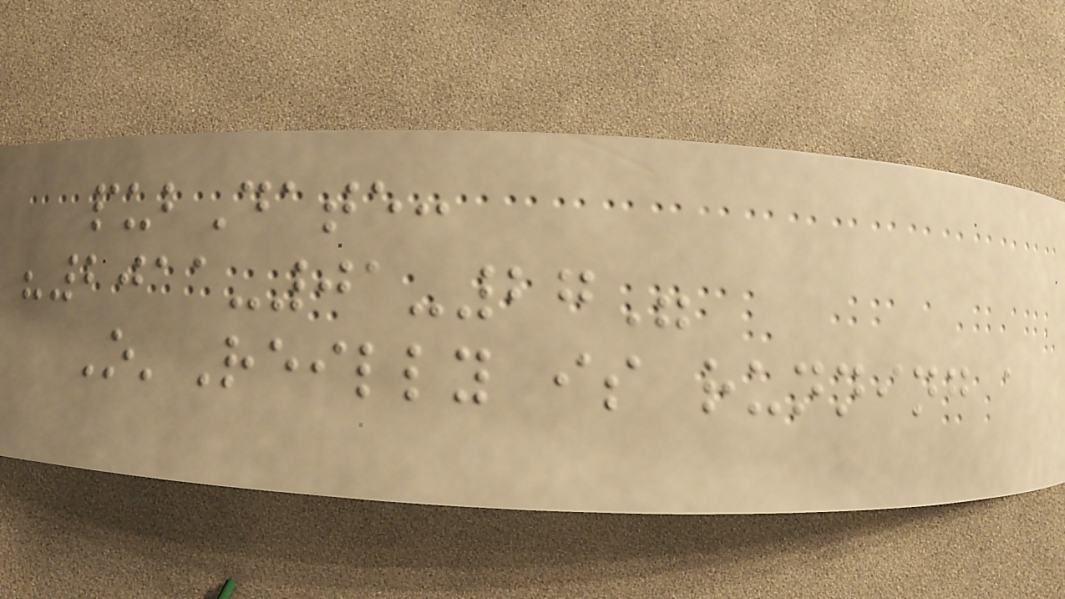pubDate:
"2011-01-27"
O'Reilly is running a
